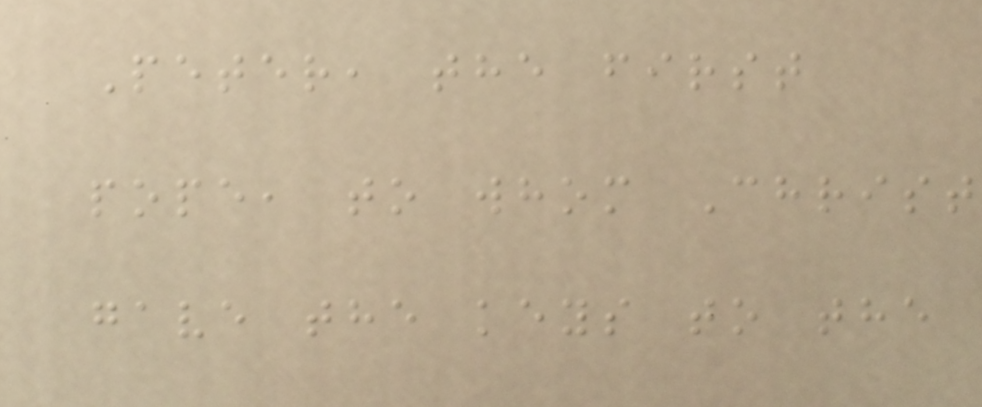Peter, the first
pope, to whom Christ
gave the keys to the
